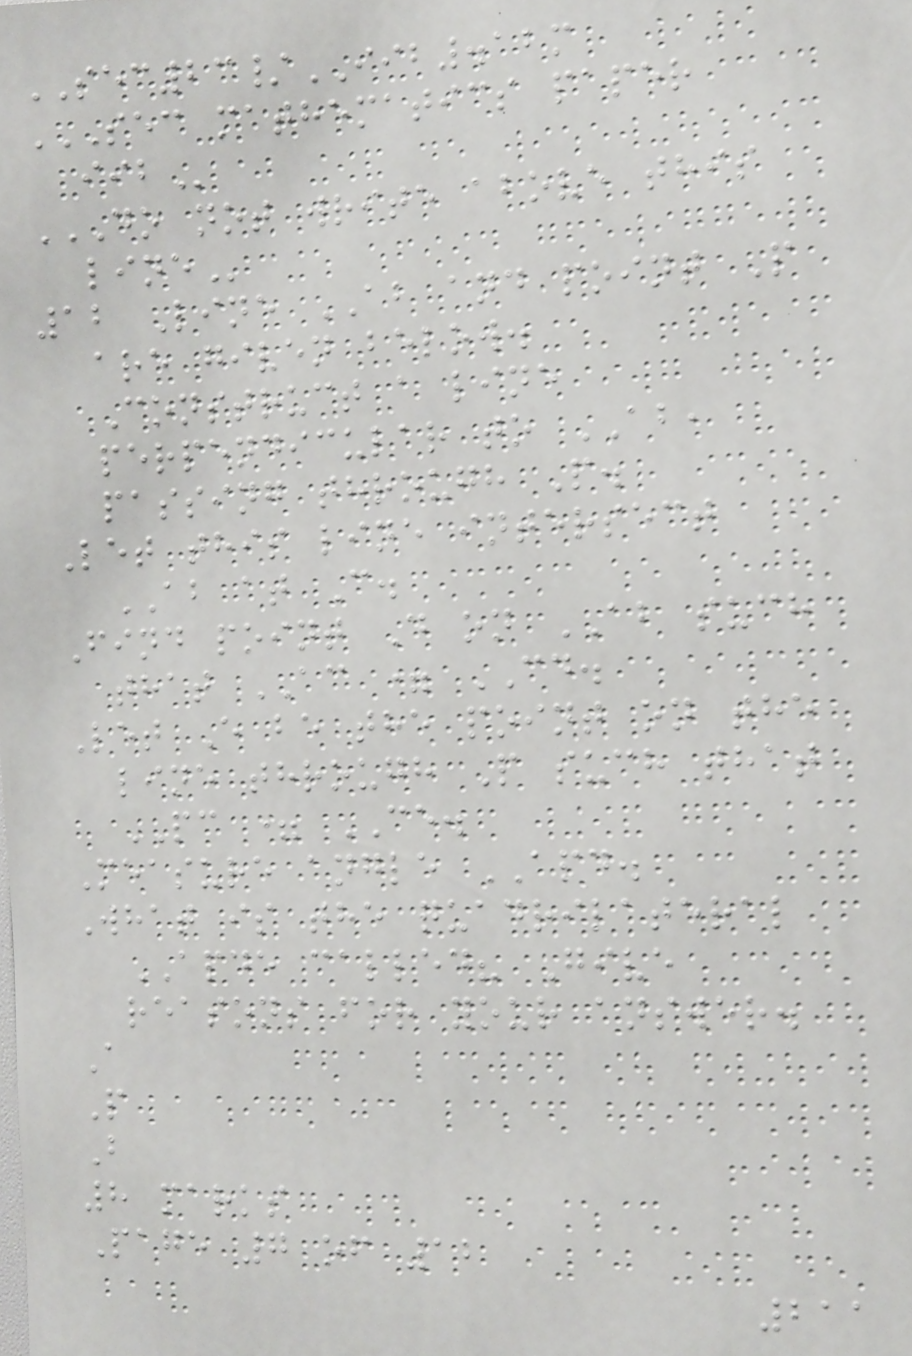SEC23/IIB.12m
SEC MATHEMATICS PAPER
IIB
DO NOT WRITE ABOVE THIS
LINE
12 Line AB and point P
are given below.
Construct a line
perpendicular to AB,
passing through P.
Let this line intersect
AB at C.
Find point D on AB such
that AC = CD.
Let E be the point on the
line through P such that
PC = CE.
Measure angle APD.
What is the quadrilateral
APDE called? Give
reasons for your answer.
A
P
B
8 marks
Page 7 of 12
211
